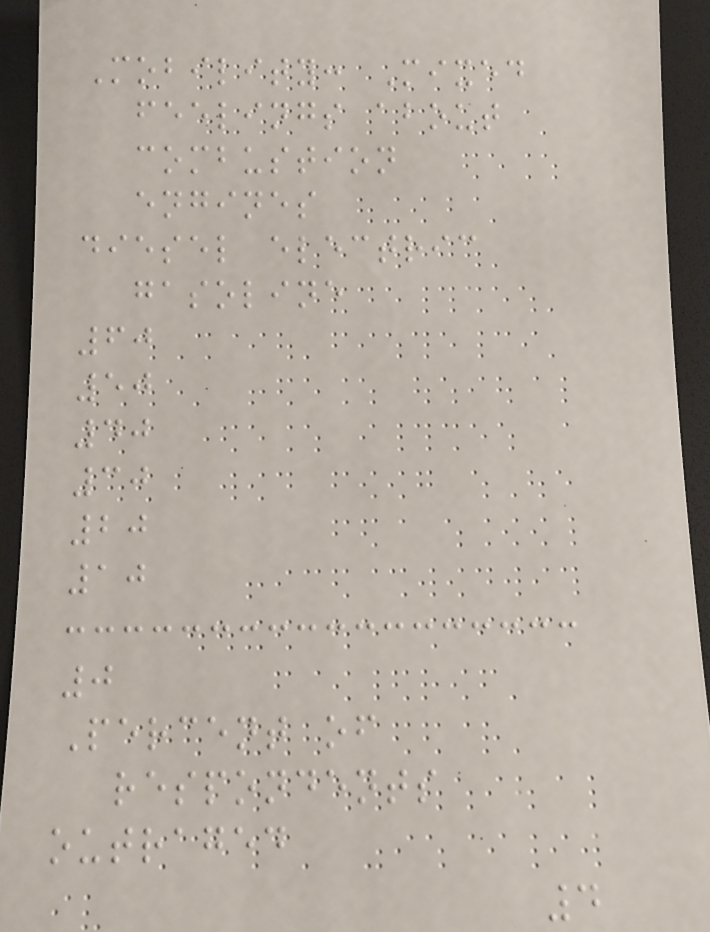Mobility: Mixed
feelings about
combustion
engines
diesel electric
gasoline
60
50
40
30
20
10
0
Percent of
respondents
outraged
4
